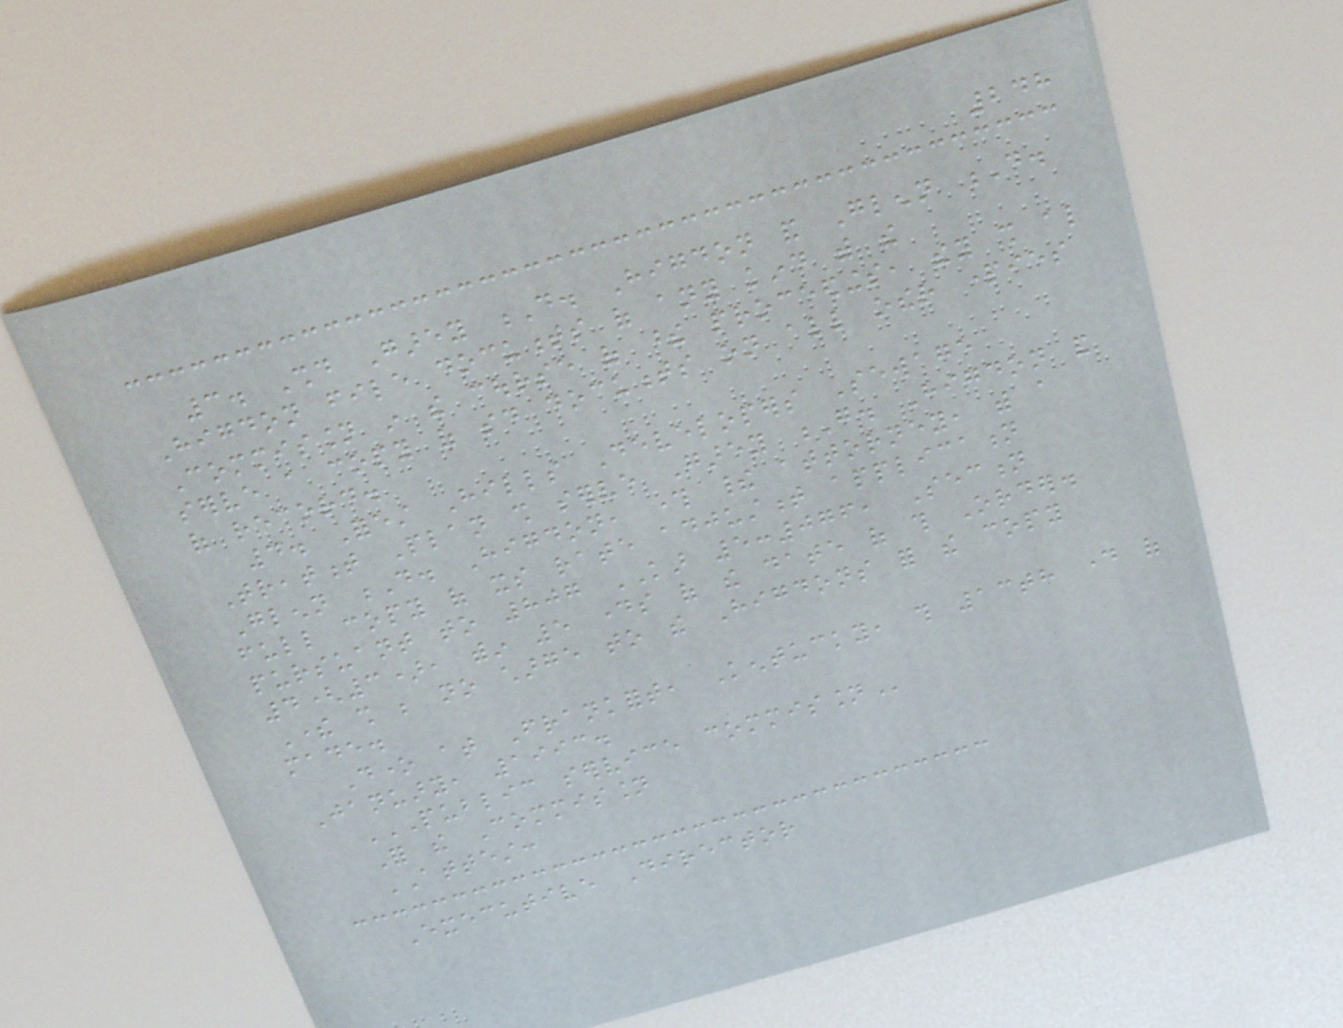248
3. Should Garey D. Higdon and Glenn D.
Higdon file documents of any kind with the
Commission in the course of these proceedings, they shall also
serve a copy of said documents on all other parties
of record.
4. Forest Hills Developers Sewage
Treatment Plan shall serve Garey G. Higdon and
Glenn D. Higdon, through their attorney, with a
full copy of its rate adjustment application
pursuant to 807 KAR 5:076, Section
4(3), within 5 days of the date of this Order.
There shall be no charge to the Higdons for the copy
made.
Done at Frankfort, Kentucky, this 13th day of
January, 1993.
PUBLIC SERVICE COMMISSION
For the Commission
ATTEST:
Executive Director
